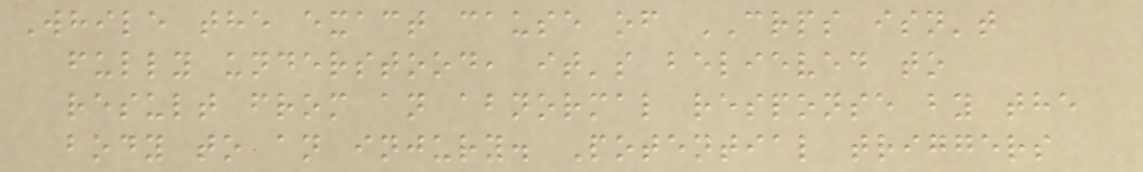While the exact cause of CRPS isn't
fully understood, it's believed to
result from an abnormal response by the
body to an injury. Potential triggers
